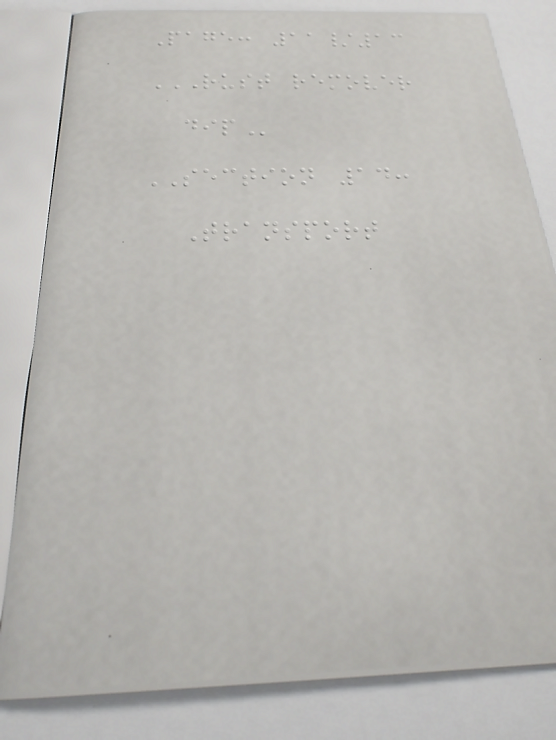Page: 11/13
RUST REMOVER
DIP
SECTION 14:
Transport
